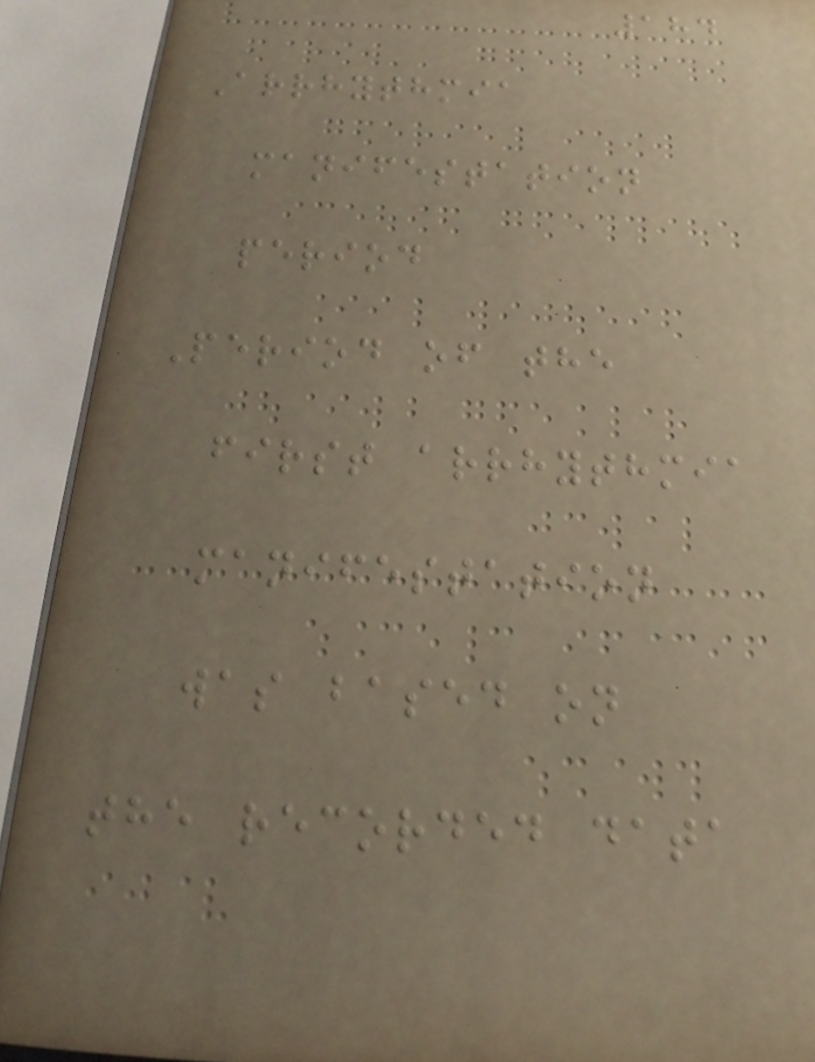184
Arrhythmia
manifestation
period
Period of the
first arrhythmia
manifestation
was based on
the recorded data
